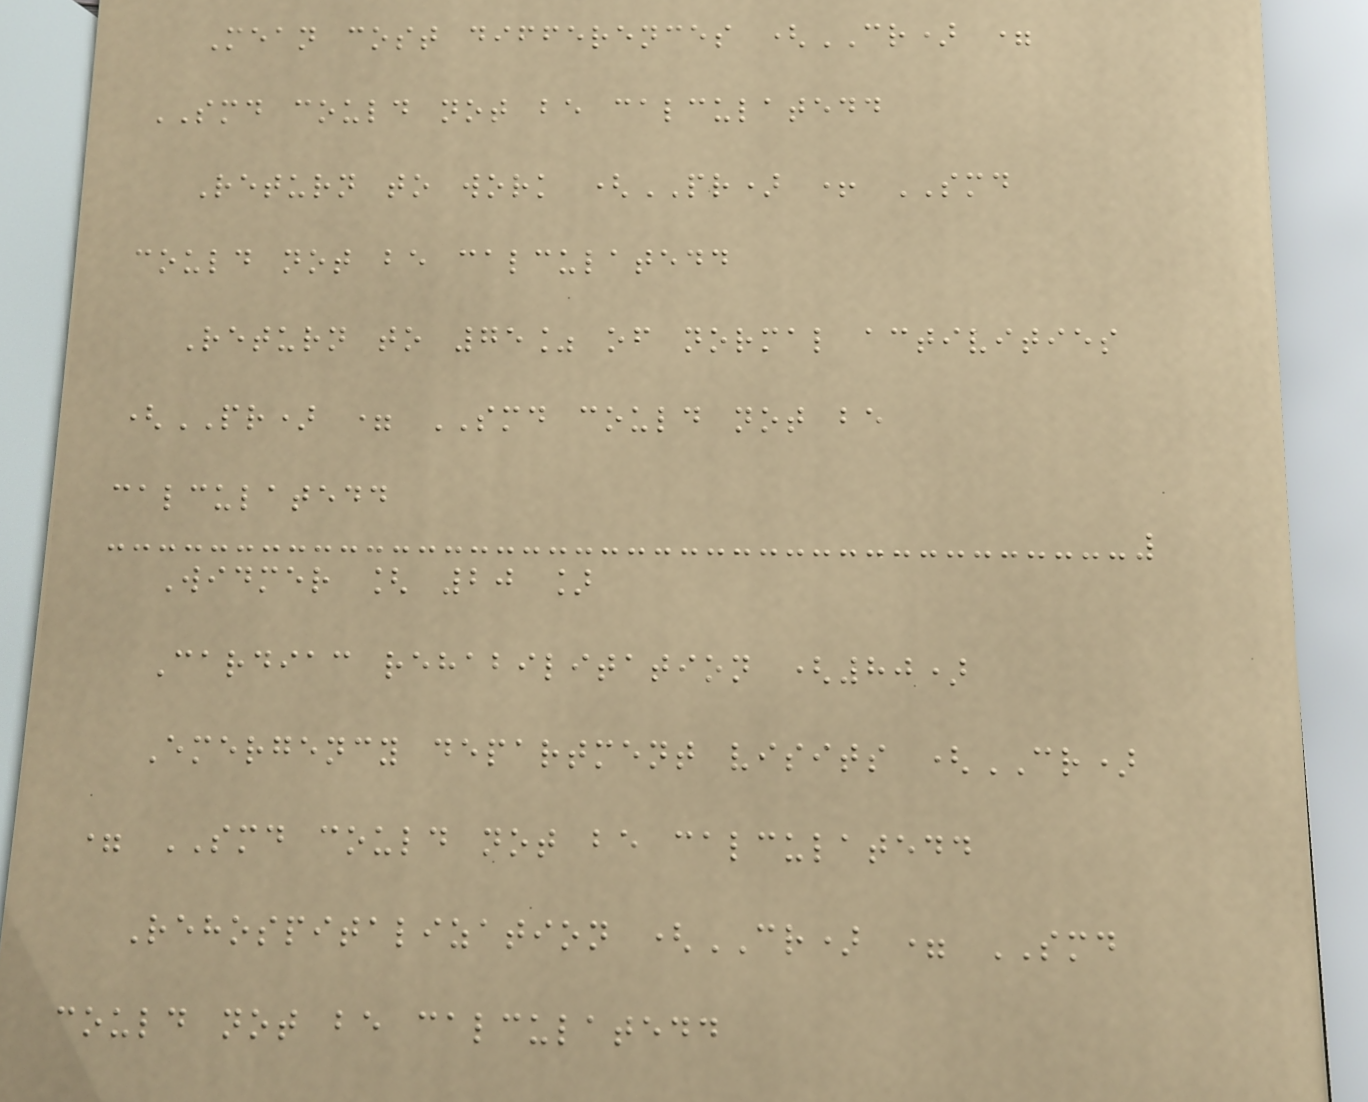Mean cost differences (CR) =
SMD could not be calculatedd
Return to work (PR) + SMD
could not be calculatedd
Return to 75% of normal activities
(PR) = SMD could not be
calculatedd
Widmer [ 20 ]
Cardiac rehabilitation (80)
Emergency department visits (CR)
= SMD could not be calculatedd
Rehospitalization (CR) = SMD
could not be calculatedd
